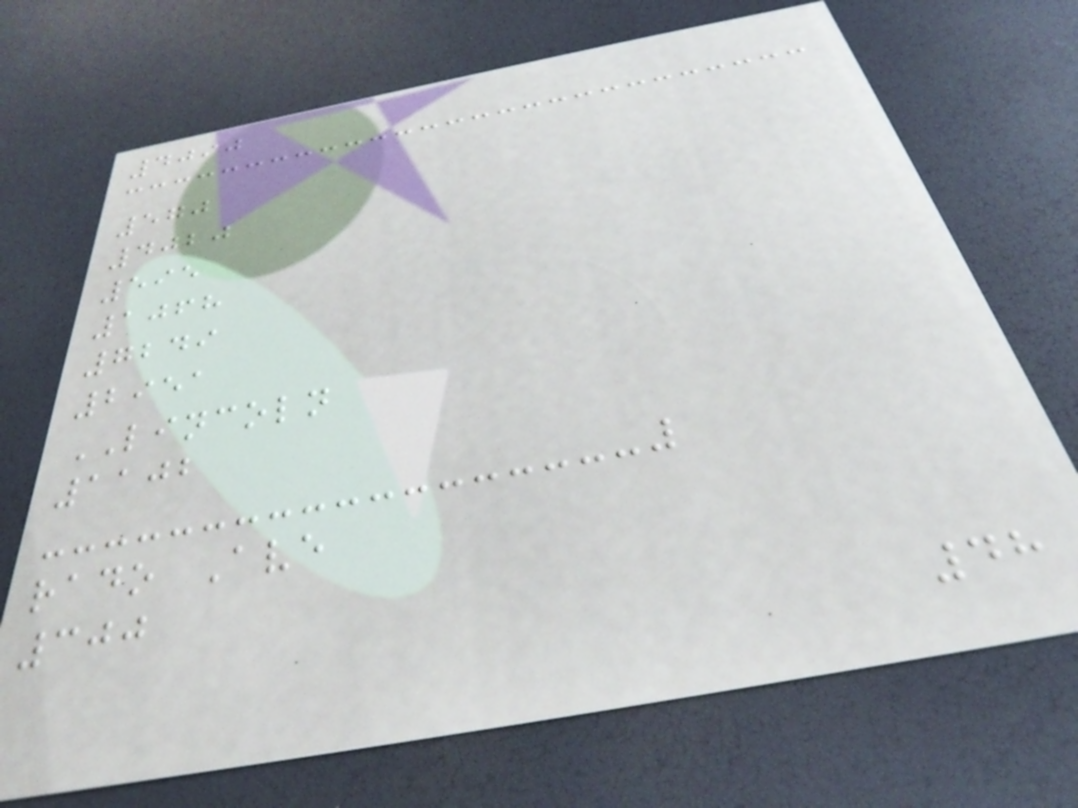4090
570
4020
595
1068
7249
2951
LINCOLN
1102
rado Ave
300
48
